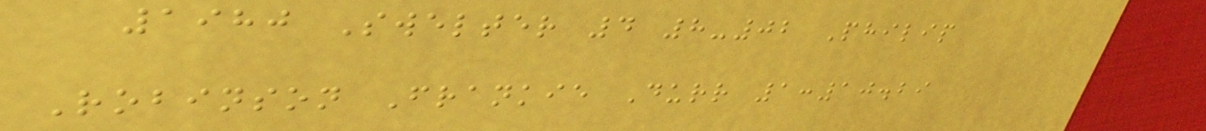1980 Swelter 4 8-02 Philip
Robinson Frankie Durr 1:10.29
